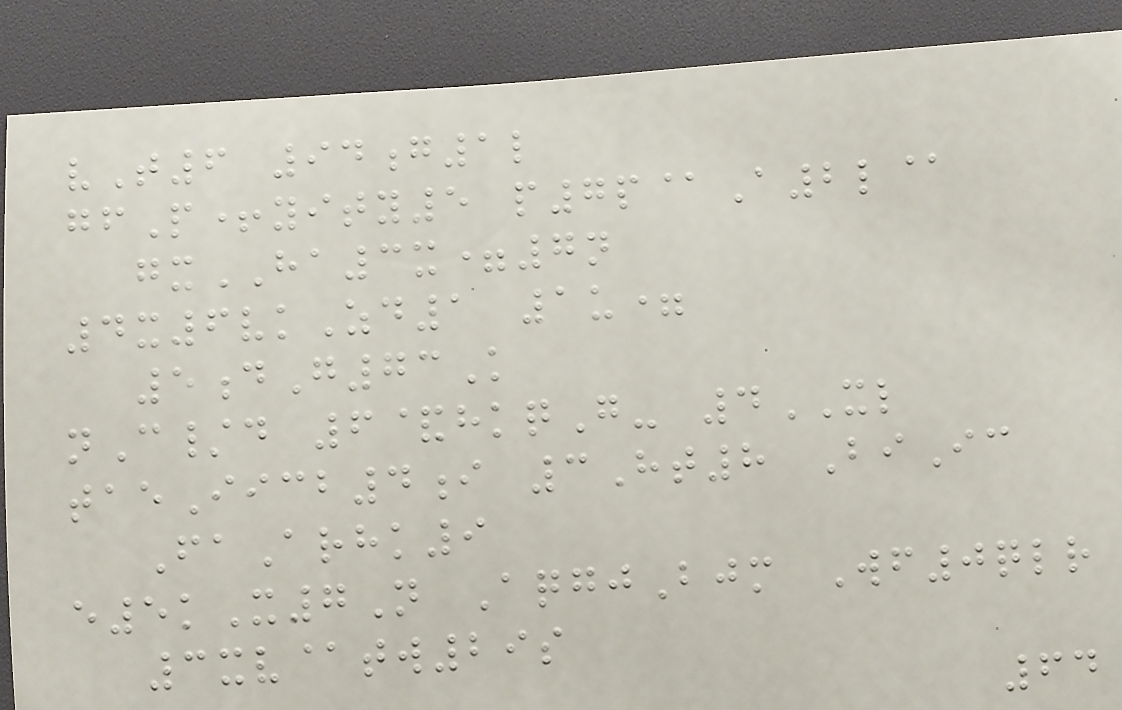vT6 94g1l
gfP+yity5 p7p@A2l@
gxHA3x=7n
4x6vkZd1 1u=
5dG73K
nC/d 6&hkqG- 4XL
taeIicb4i 3Ht8 BiIc
FaArhk9
e5kX7N AqgjBjm Wf0qlr
3xv@tw29s
64
